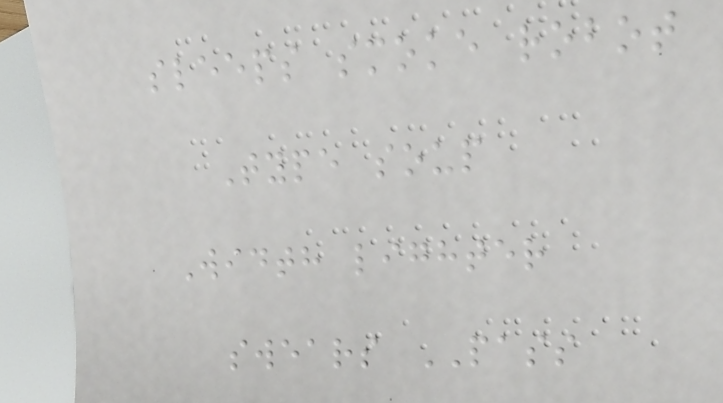sleeps smoke robot
Type soup
Width lighter
swears PASS
